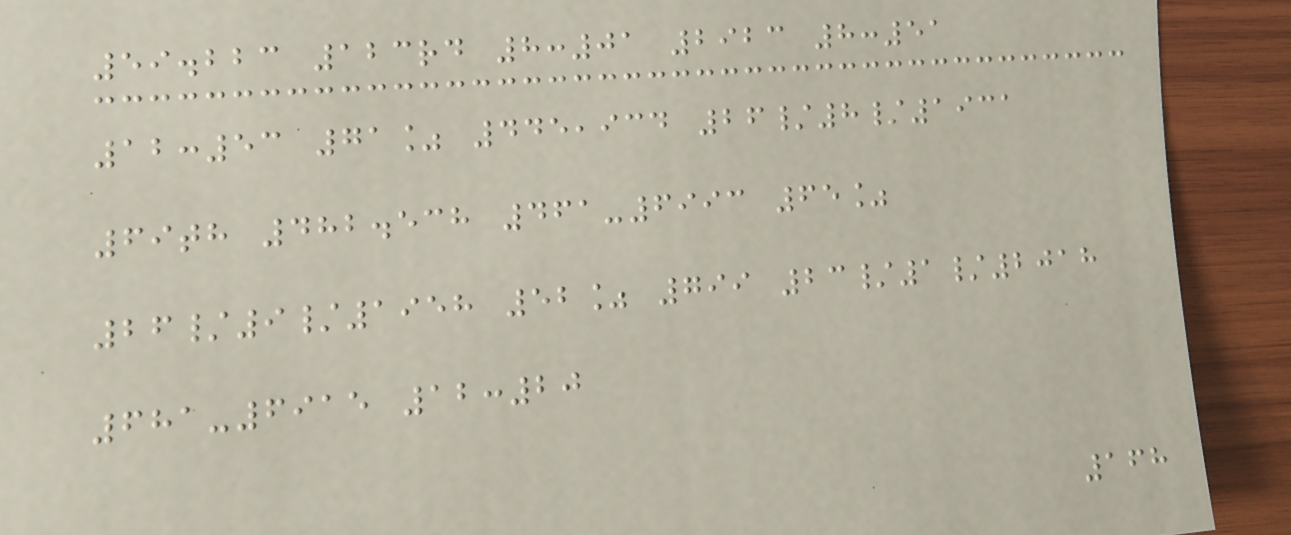59.223 123rd 8:01 2923 8:51
12:53 71% 445,934 26/8/1931
69th 482.538 461-6993 65%
26/9/1958 52% 799 23/1/2018
681-6915 12:20
168
